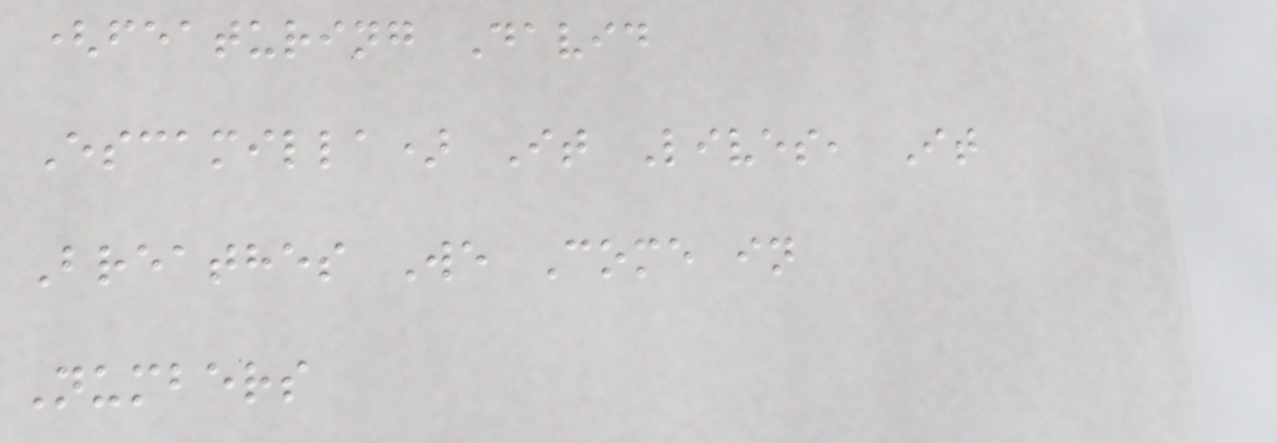(featuring David
Escamilla) It Lives, It
Breathes We Come in
Numbers
